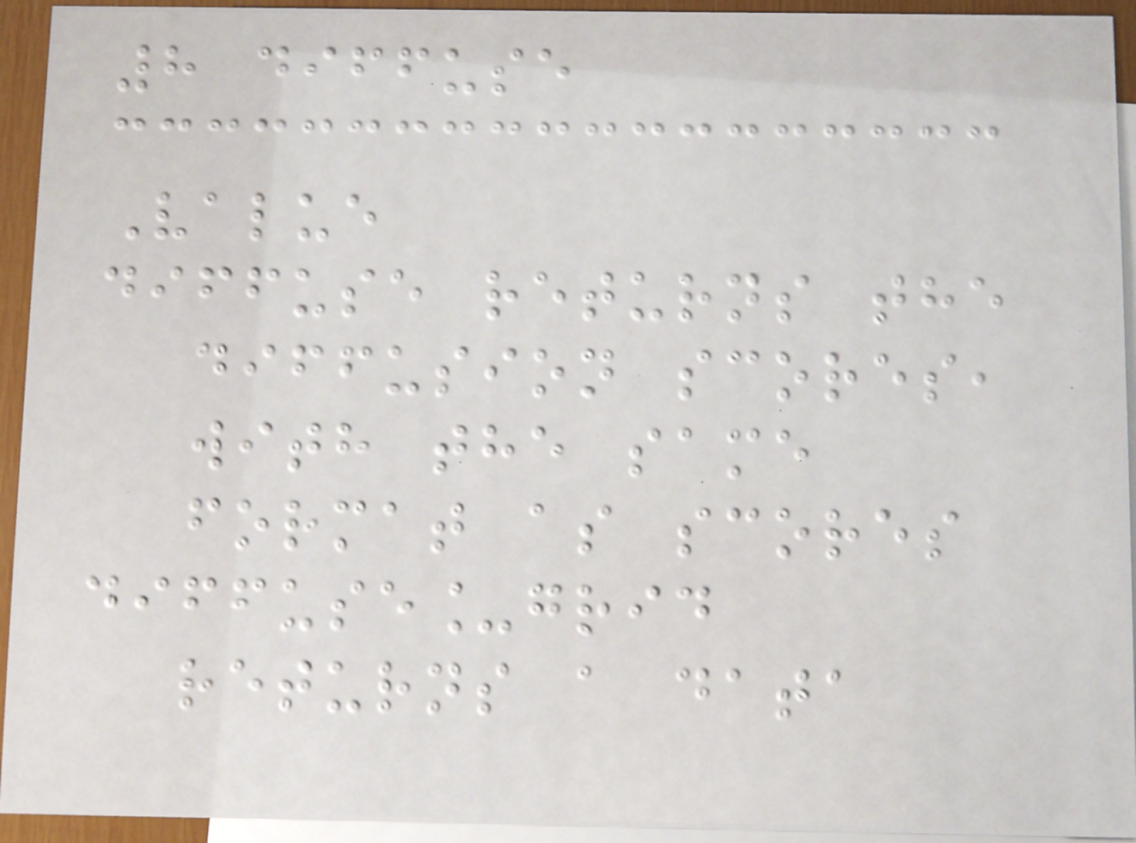8 diffuse
Value
diffuse returns the
diffusion scores,
with the same
format as scores
diffuse_grid
returns a data
